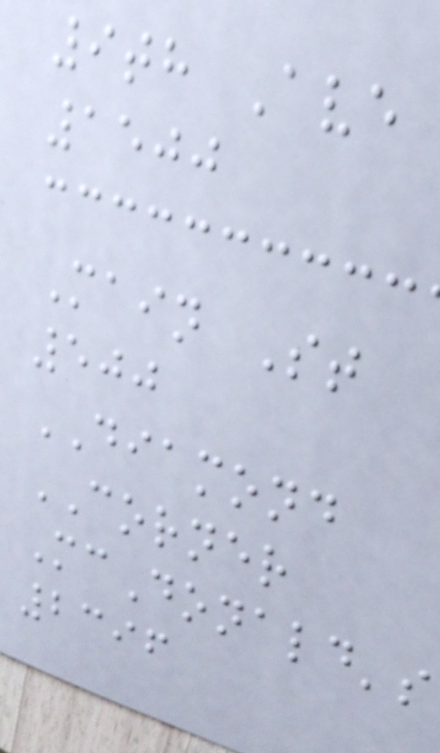9th Ave
1500
Main St
500
DIAMOND
CORNER
McDonald's
2396
